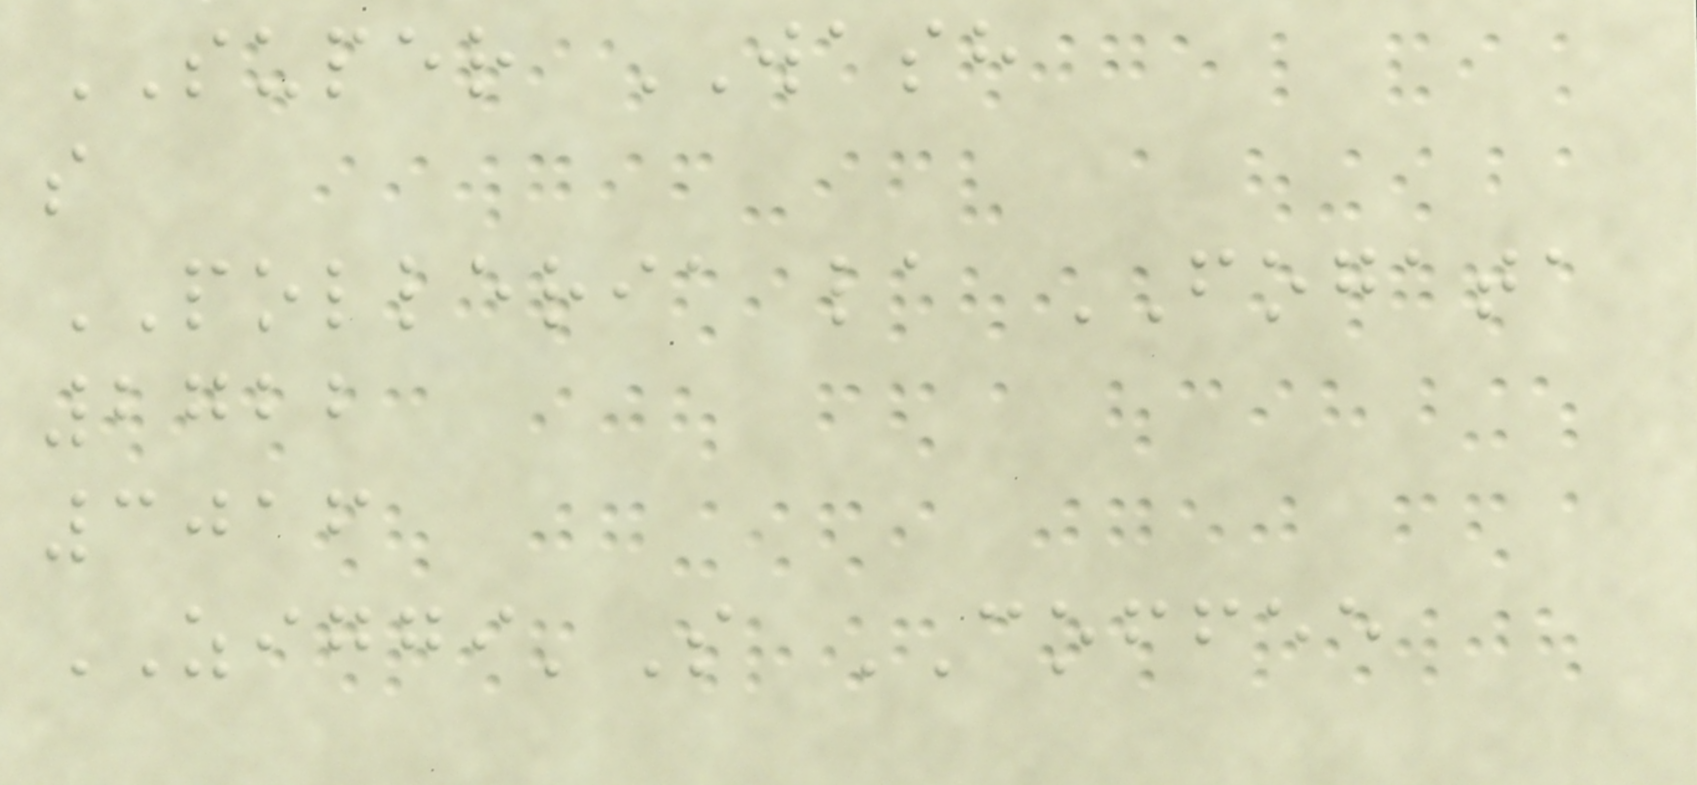SUPER WASH
s
POLLERIA la FOGATA
2722
3016
ZIGGI'S COFFEE
